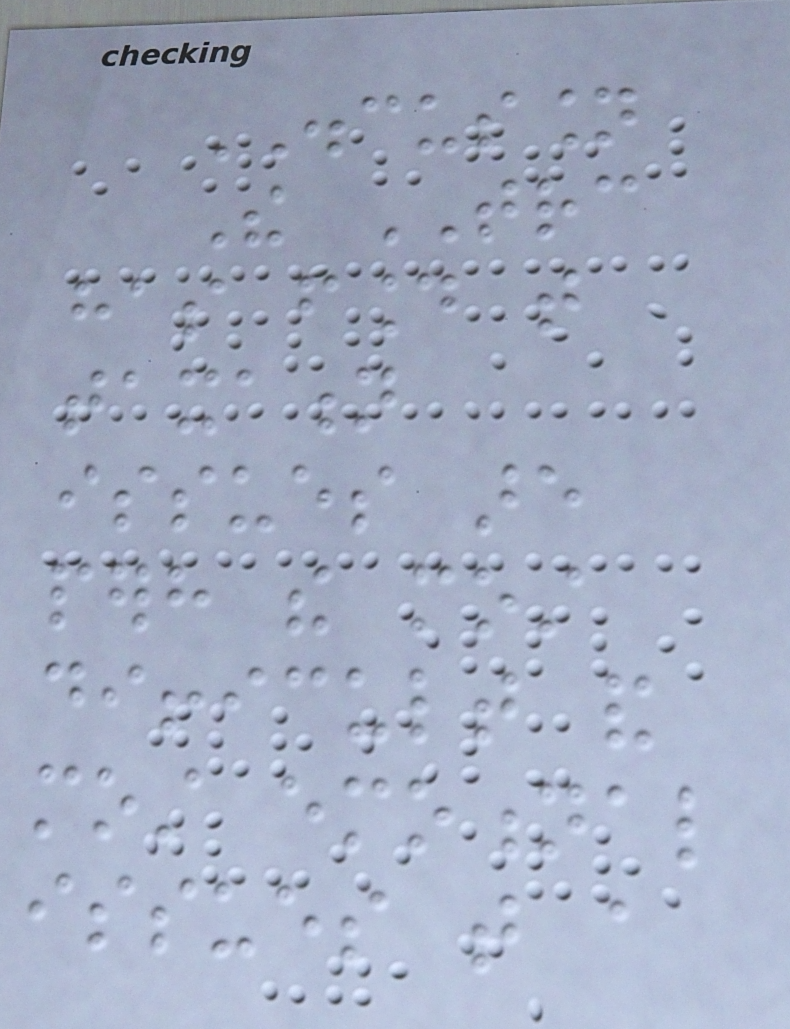DISCUSSION
The TRC
has found that
taxation
issues are
perhaps the most
difficult and
most emotional
issues that a
